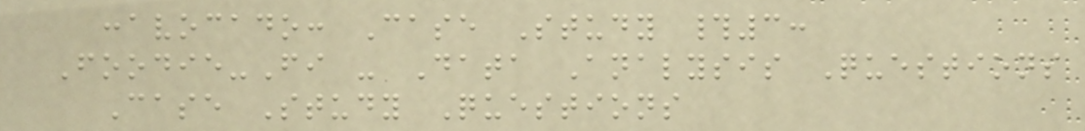:avocado: Case Study #3:
Foodie-Fi - Data Analysis Questions
Case Study Questions
